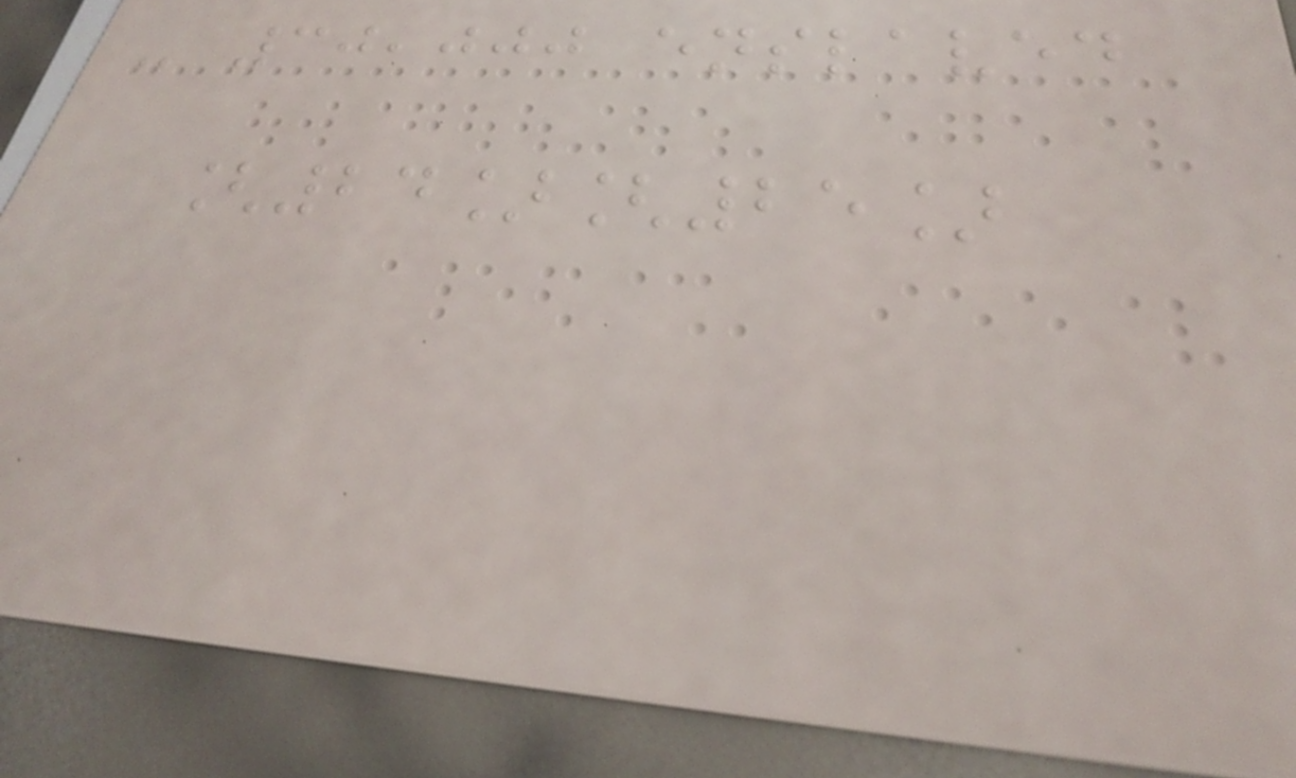- 30,000 enslaved
[24][25]
